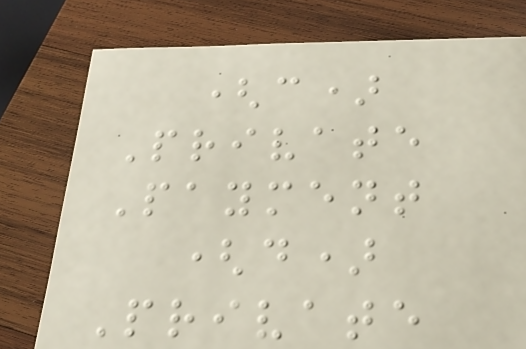(c)
Private
Payment
(d)
Private
